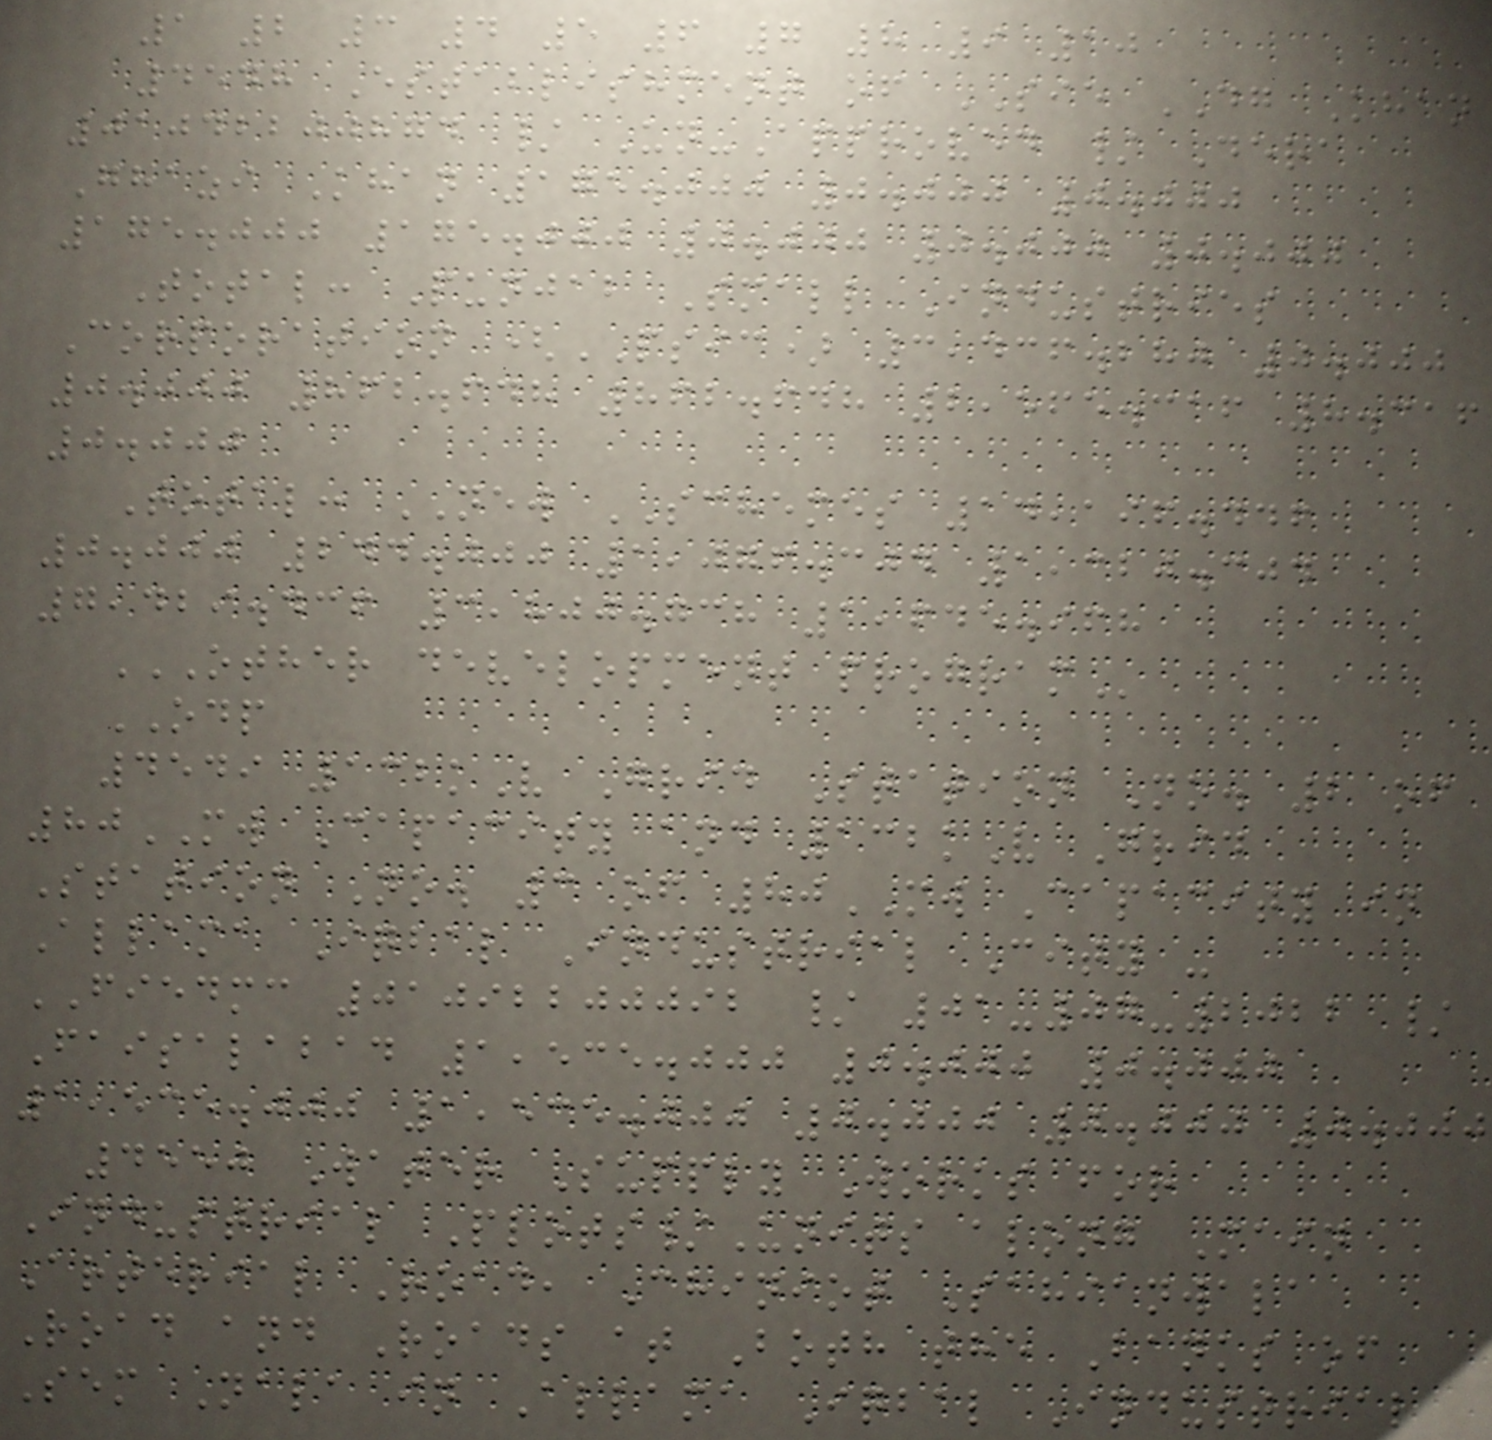1 2 3 4 5 6 7 8 9 10
4548 Establishment of SIE DG Khan
01042200874 / Un-Approved / Dera
Ghazi Khan 175.000 0.000 0.000
175.000 175.000 0.000 0.000 0.000
Total: Punjab Small Industries
Corporation (PSIC) 3,436.280 0.000
0.000 862.648 862.648 2,565.316 8.316
0.000
Total: NEW SCHEMES 14,196.446
0.000 244.000 1,076.304 1,320.304
7,429.436 3,800.738 1,645.968
OTHER DEVELOPMENT PROGRAM
ODP
4549 132kV Grid Station No. 2 of
80MW Capacity and 132kV Grid
Station No. 3 of 80MW Capacity in
Allama Iqbal Industrial City -
FIEDMC 01092200092 / 01-07-2022 /
Faisalabad 1,535.000 0.000 0.000
1,535.000 1,535.000 0.000 0.000 0.000
4550 Water Supply Works for
Industrial Plots/Units along Main
Arterial Road, Chiniot Sahianwala
Road and Roads at Both the Banks of
Sem Nala in Allama Iqbal Industrial
